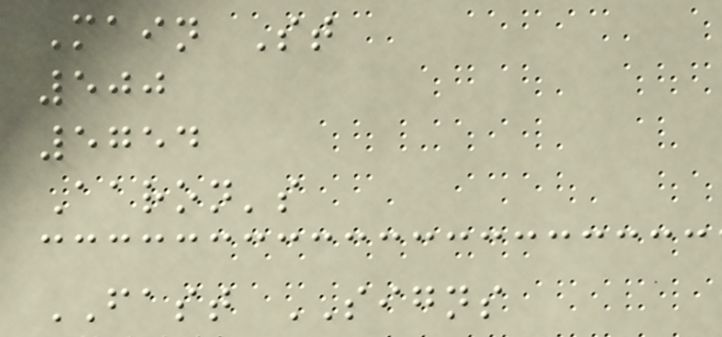Main St
500
5754
Aaron's
FAST SIGNS
